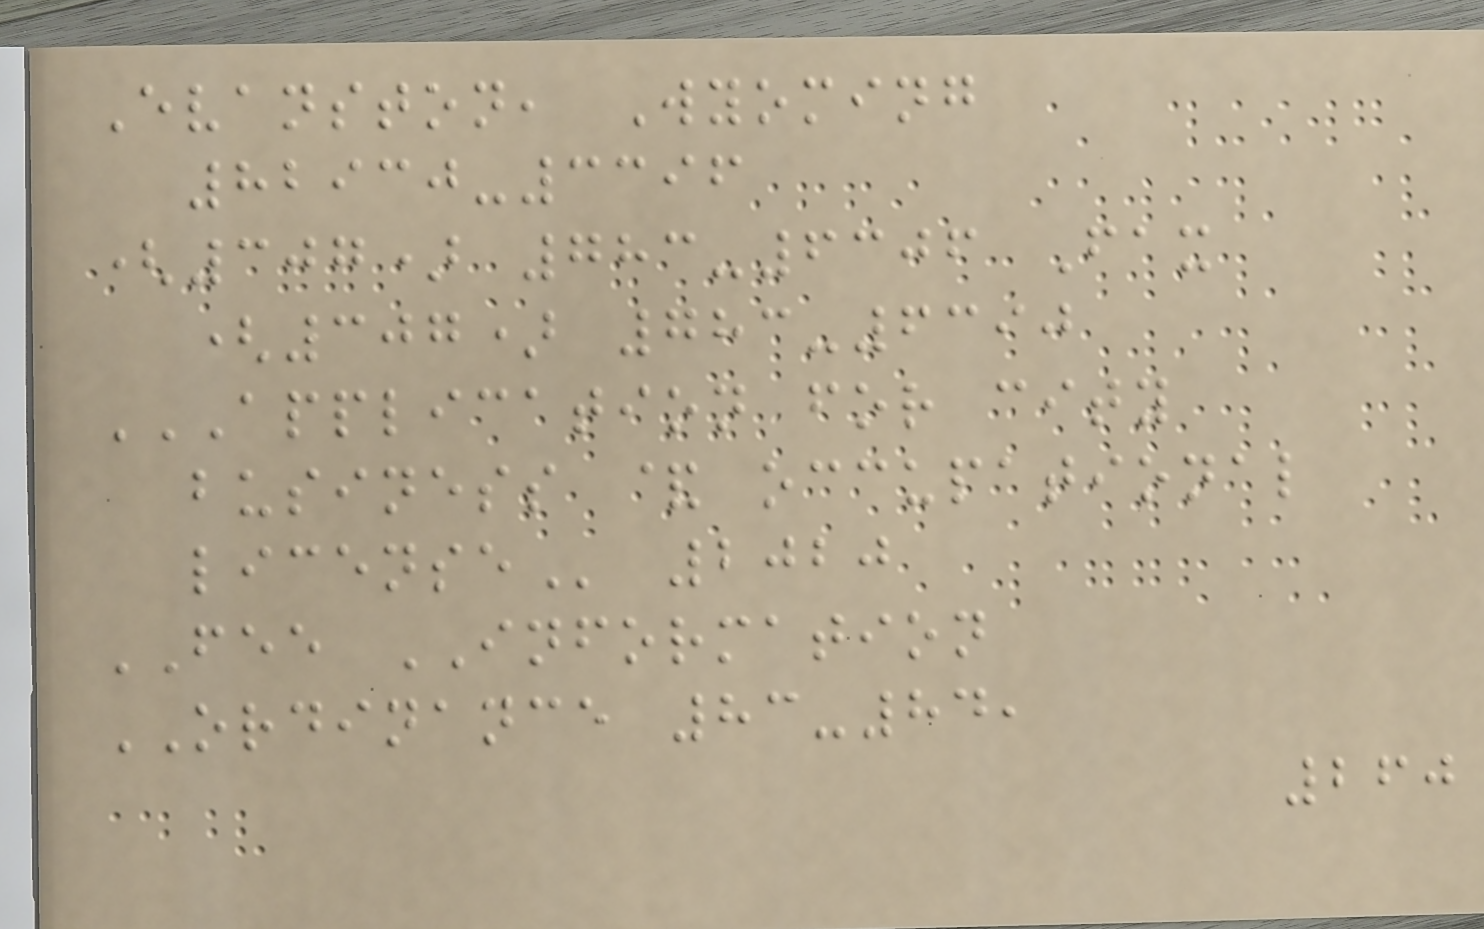Evanston, Wyoming
82930-3396
(307) 783-6306 Fax
(307) 783-6390
APPLICATION FOR CITY
BUSINESS & OCCUPATIONAL
LICENSE 2020
FEE INFORMATION
ORDINANCE 83-84,
260
